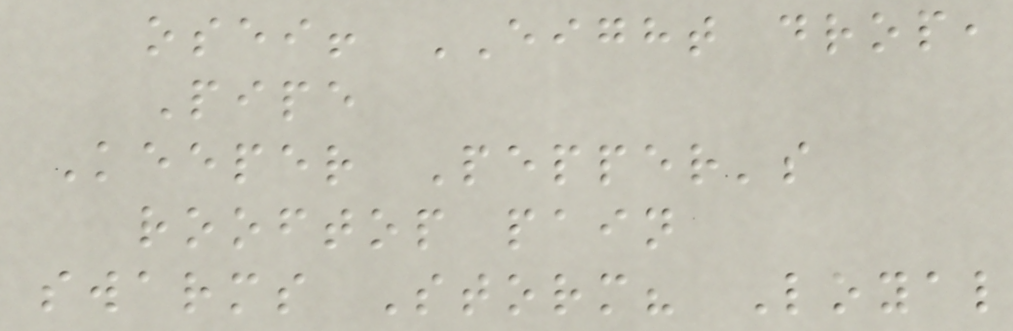osei! EIGHT drop,
Pipe
Keeper Pepper's
rooftop pain
swarms Storm? Loyal
